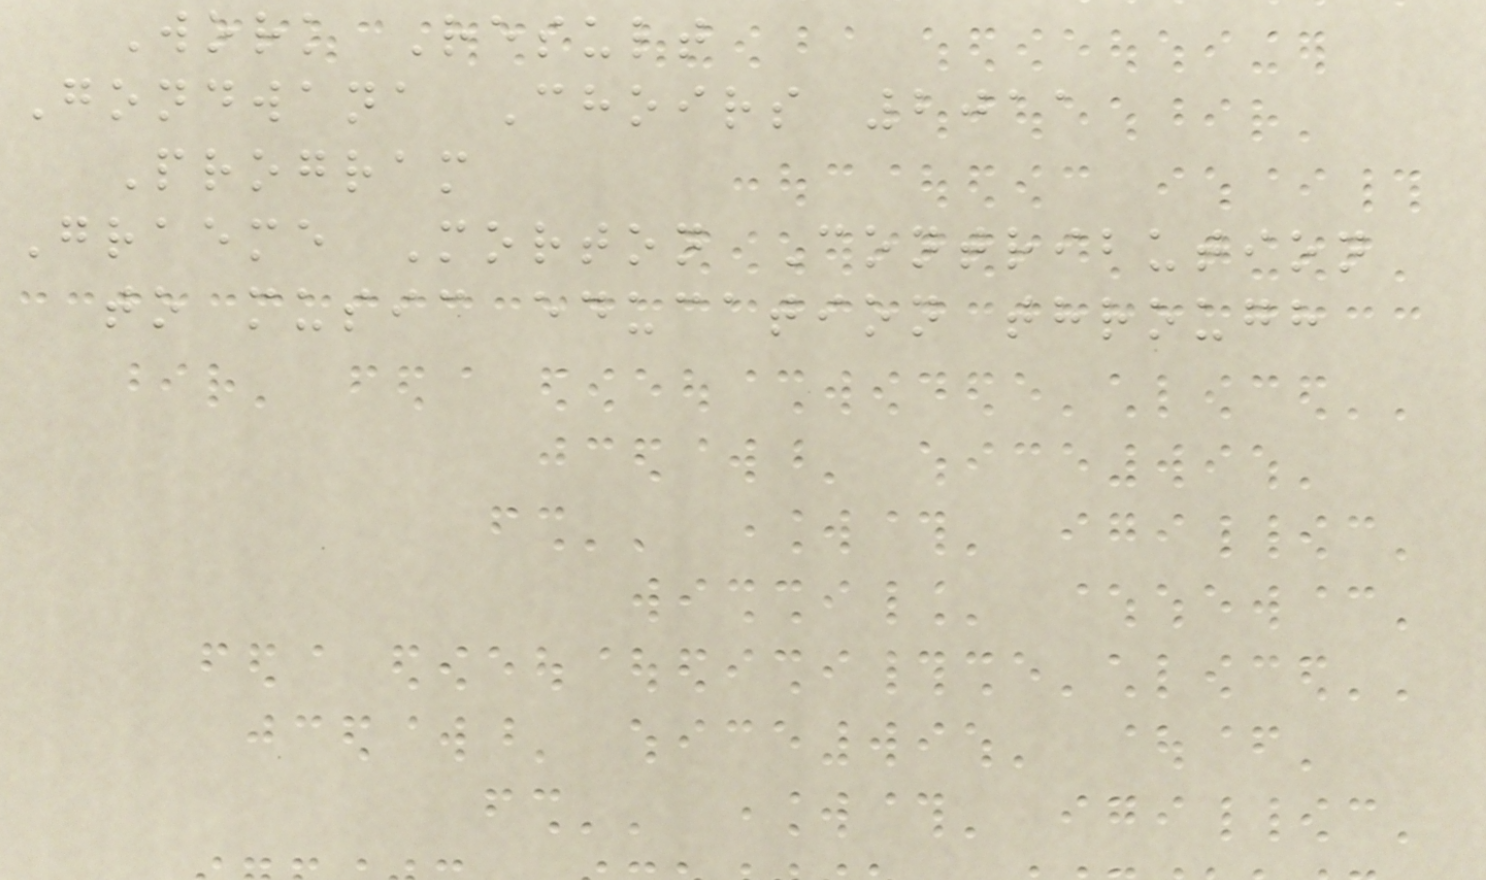Work Result
Gondwana Choirs 2011
Program
Graeme Morton Contribution
to music education through
